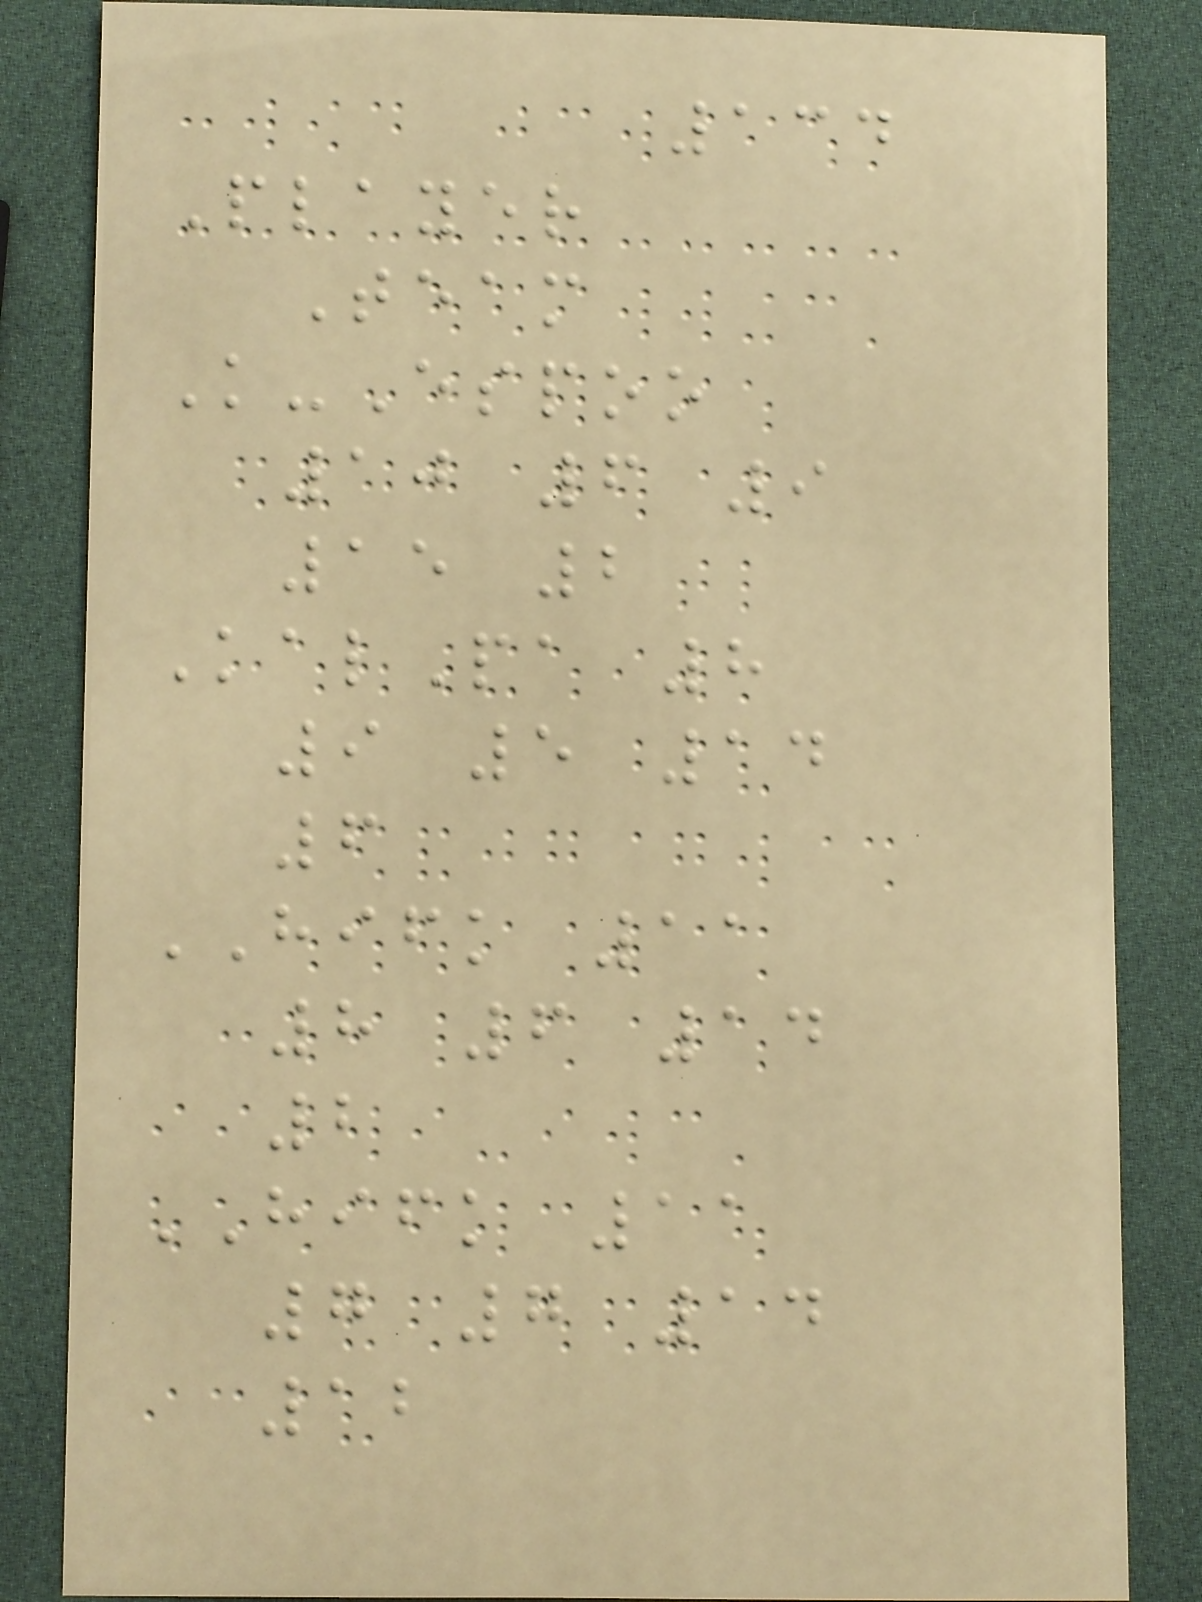134
Player
Team
K-Espoo
10 6 9
15 2
KalPa 8
9 5 14
6
HIFK 11
8 6 14
2
HIFK 11
7 7 14
12
